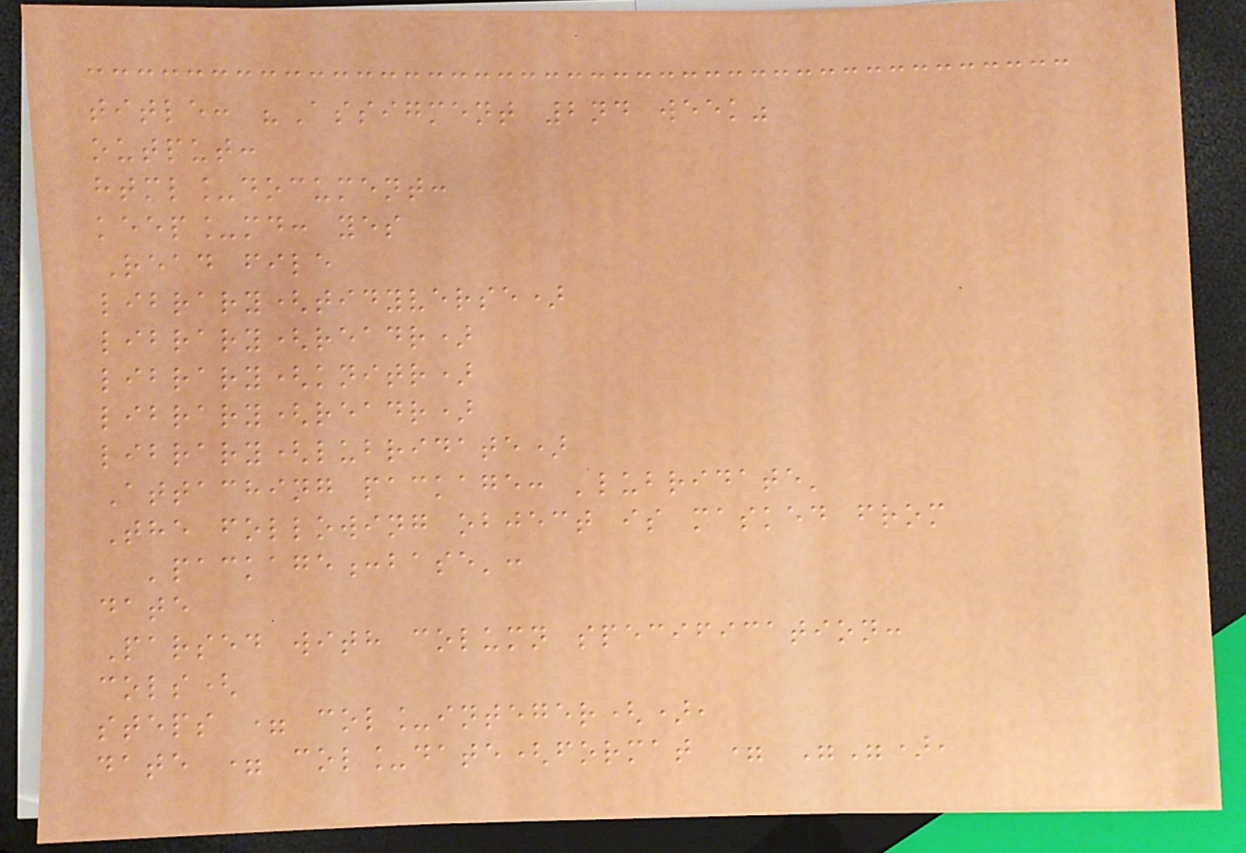title: "Assigment 2nd week"
output:
html_document:
keep_md: yes
Read file
library(tidyverse)
library(readr)
library(knitr)
library(readr)
library(lubridate)
Attaching package: 'lubridate'
The following object is masked from
'package:base':
date
Parsed with column specification:
cols(
steps = col_integer(),
date = col_date(format = ""),
